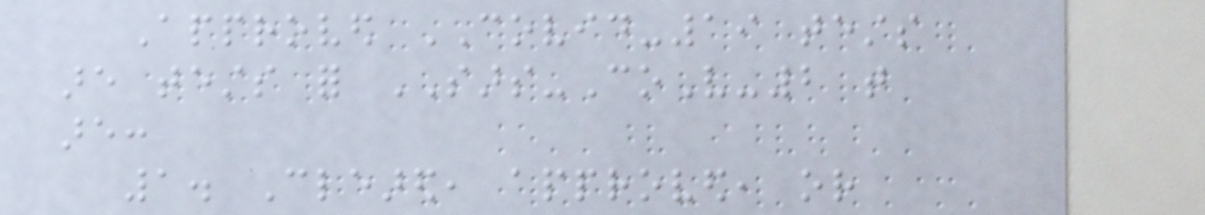Approved COVID-19 tests
are tests for SARS-CoV-2 that
are:
1. Cleared, approved, or
